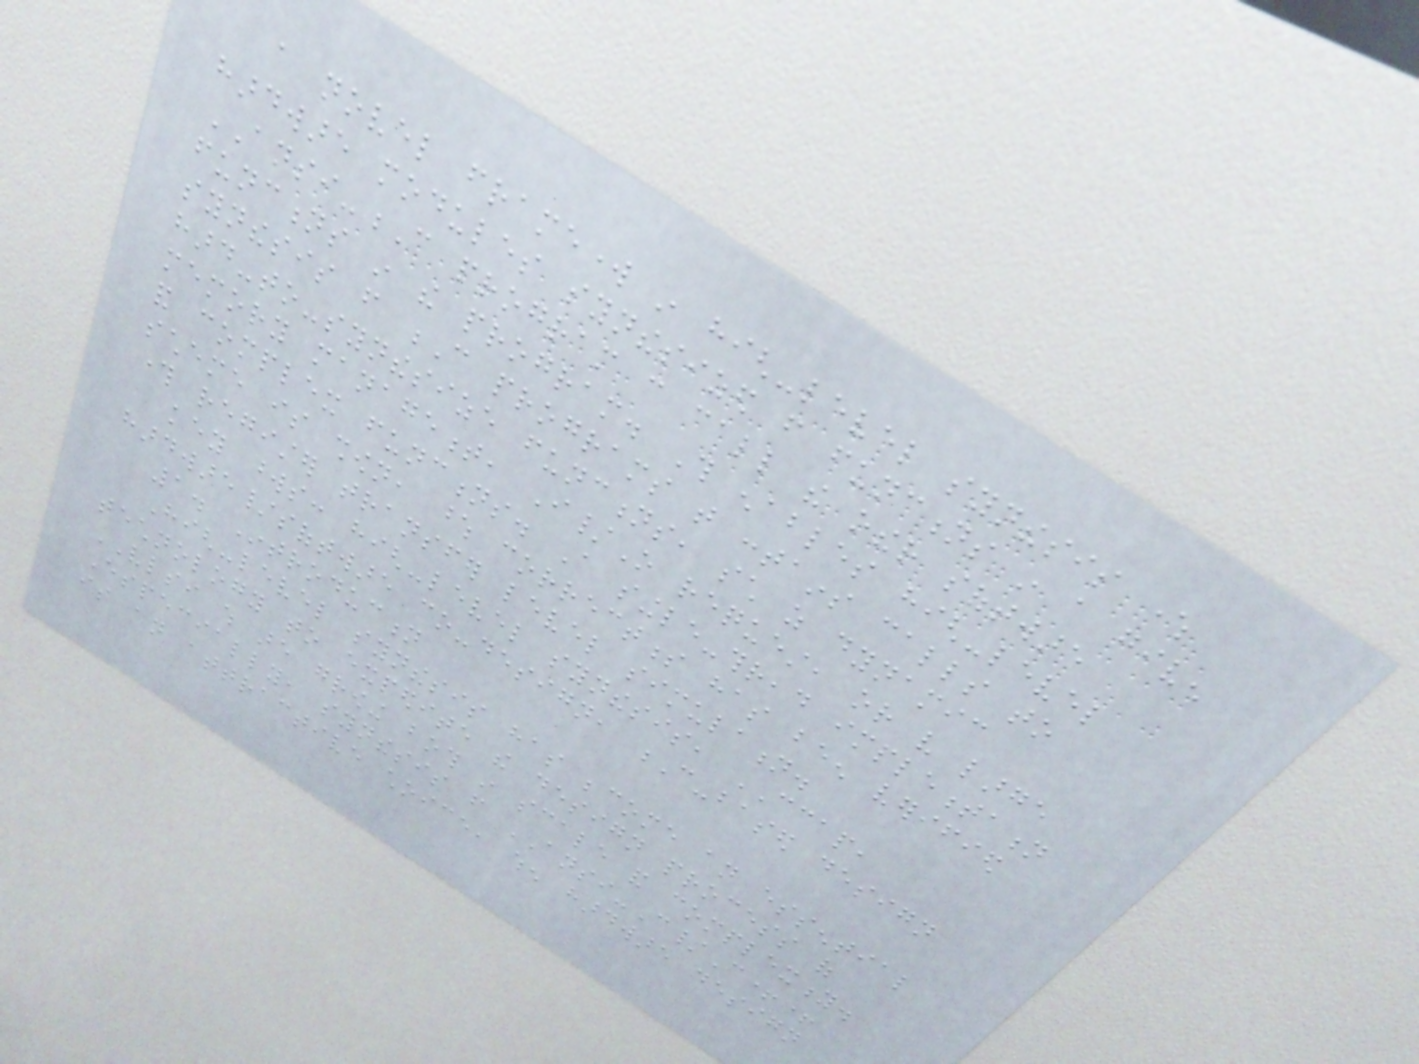a novel framework in high-level synthesis where
hardware modules synthesized from functions in a given
ANSI-C program can call the other software
functions in the program. This enables high-level
synthesis from C programs that contains calls to
hard-to-synthesize functions, such as dynamic
memory management, I/O request, or very large
and complex functions. A single-thread implementation
scheme is shown, whose correctness has been verified
through register transfer level simulation.
key words: high-level synthesis, CCAP,
hardware/software co-design, C-based design
1. Introduction
High-level synthesis has become an essential
technology to expedite the design process of
VLSI which are growing both in scale and complexity.
Especially, synthesis from ANSI-C/C++
is an attractive choice, when hardware design
